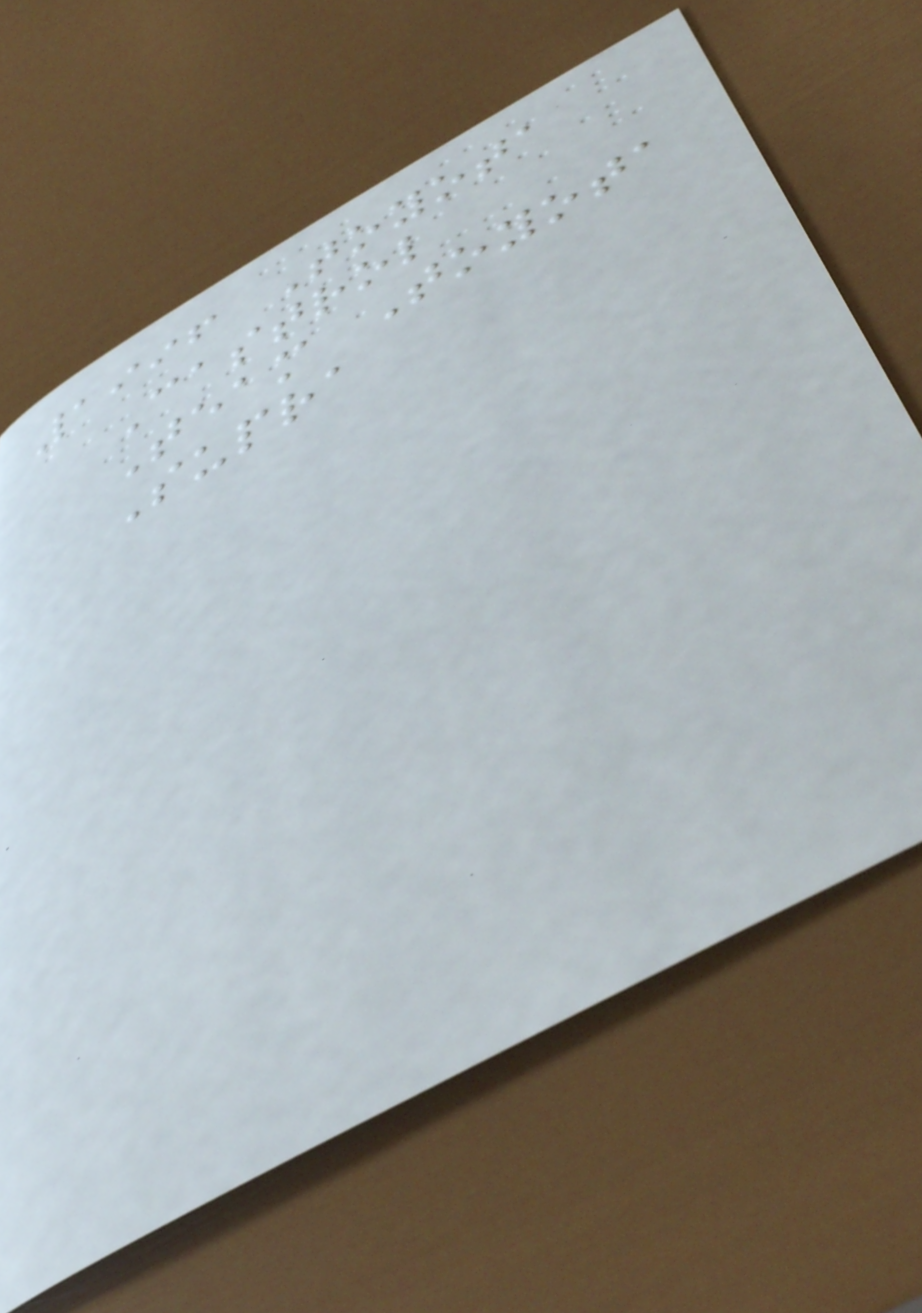1996 Toyota
Castrol
Team Toyota
Supra
